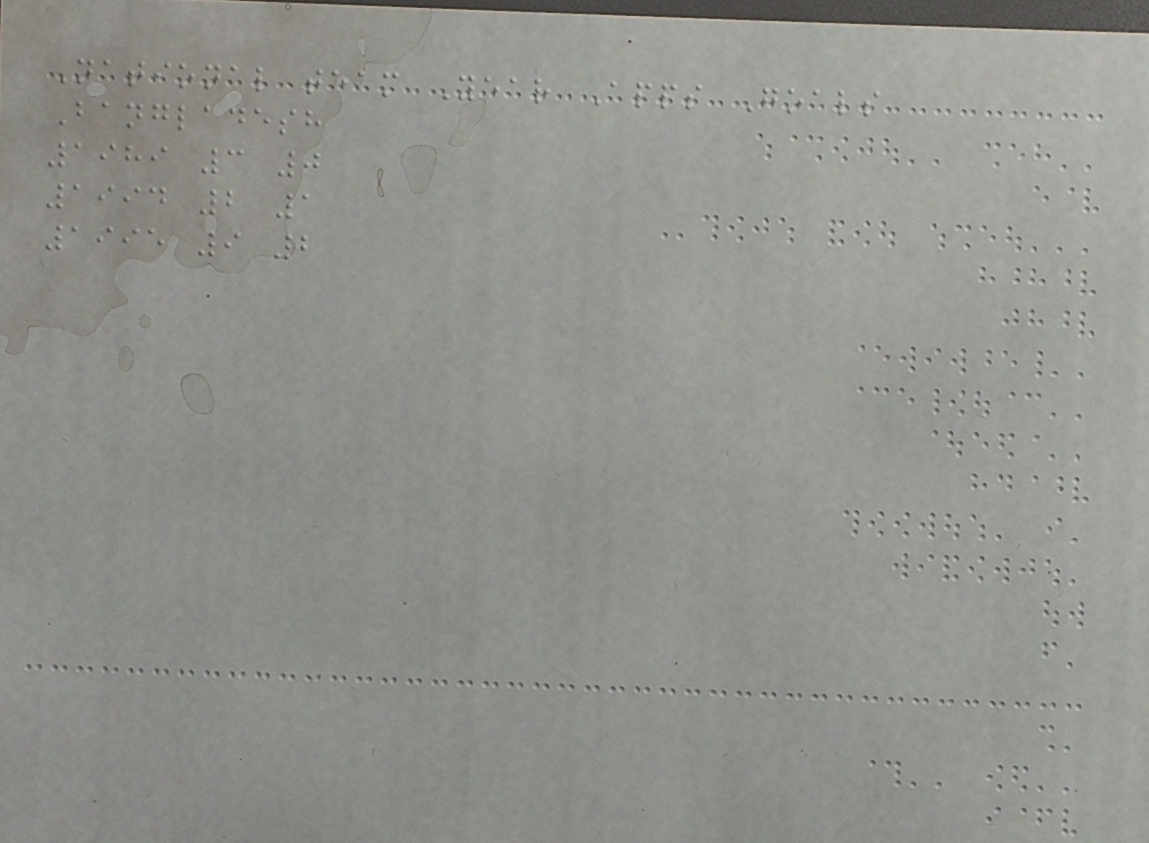National team Year Apps Goals
Bangladesh
1989 3 0
1994 2 1
1995 9 2
